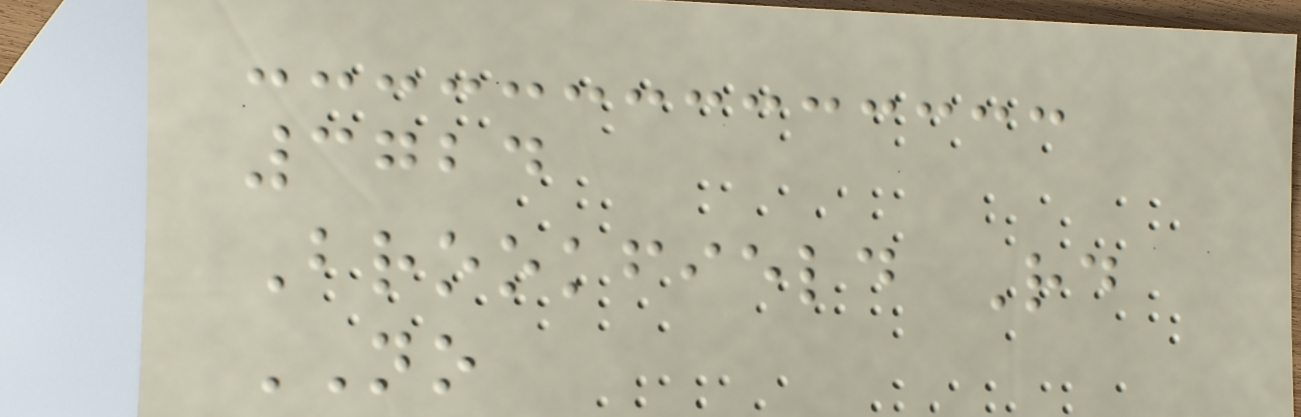3724
Brookfield Rd
NO
